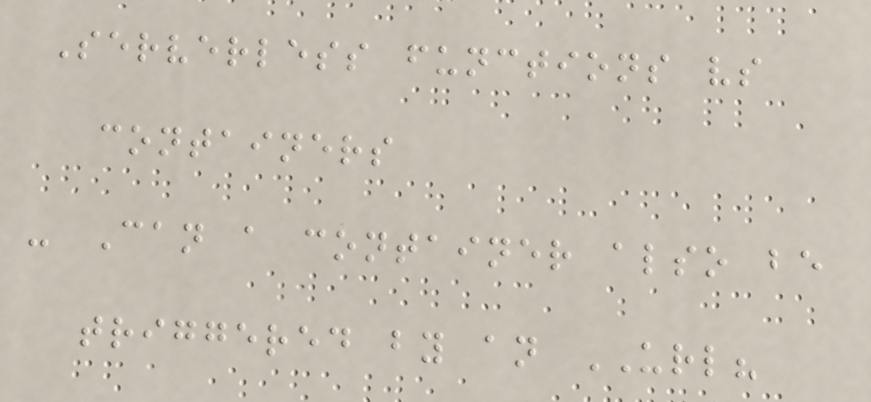Serverless functions vs
containers
- Can a container also be
triggered by an URL?
